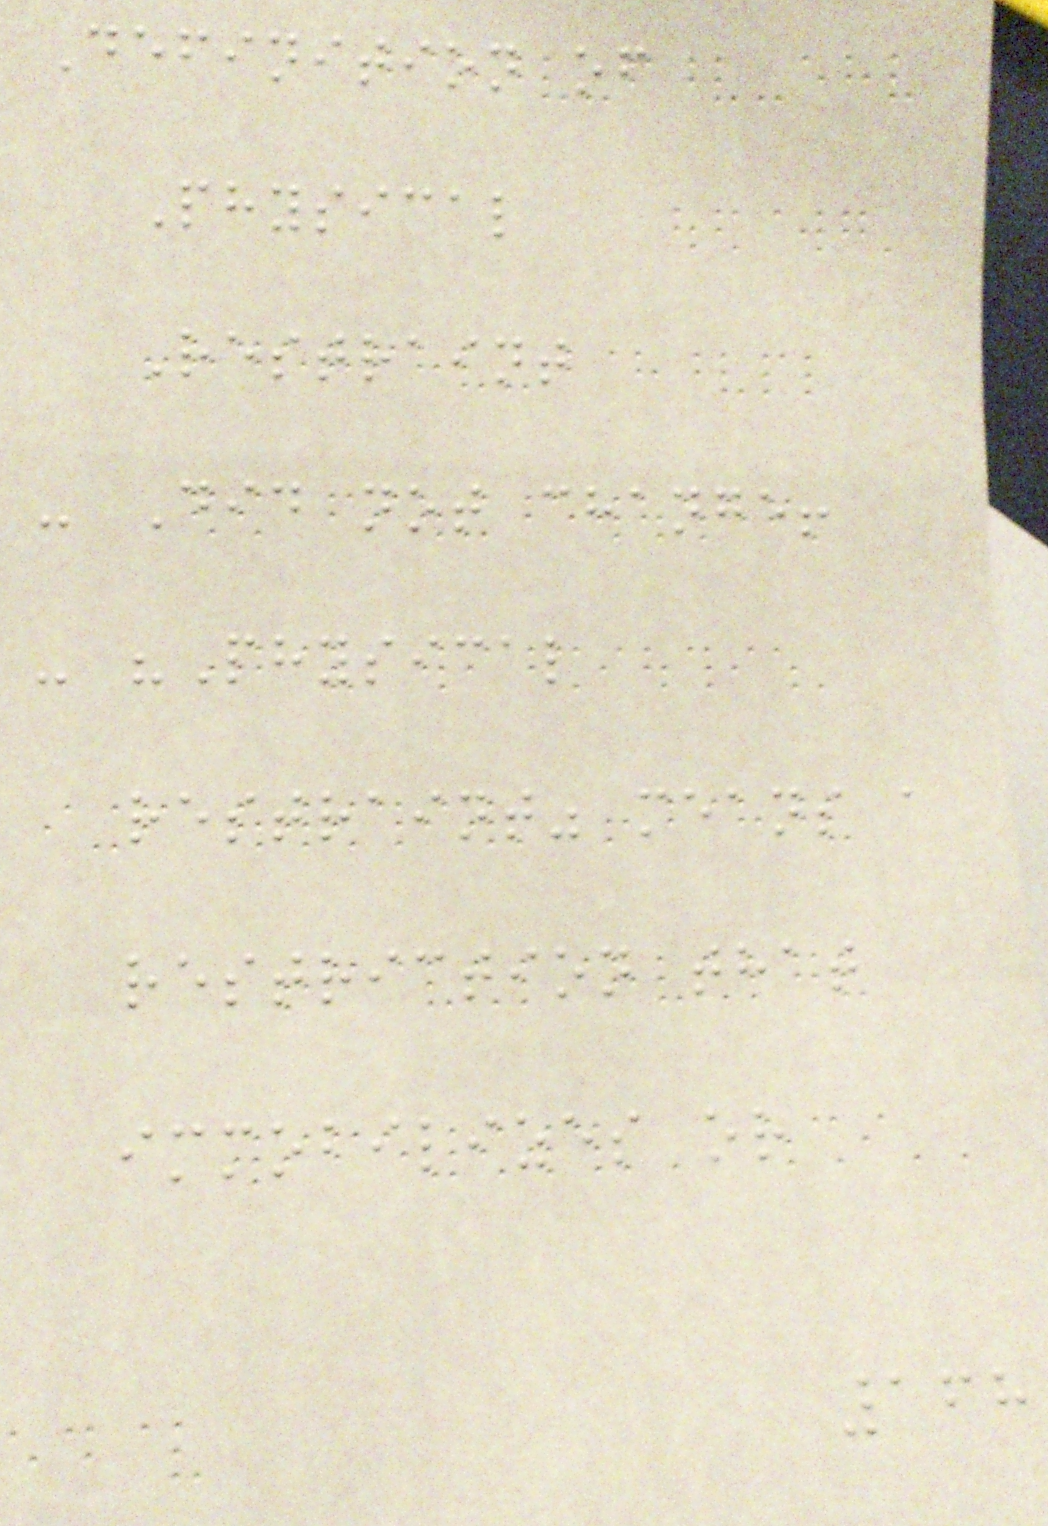Definition of
Physical
Restraint
- Did not change!
- "Physical
restraint" means a
restriction that
immobilizes or
168
